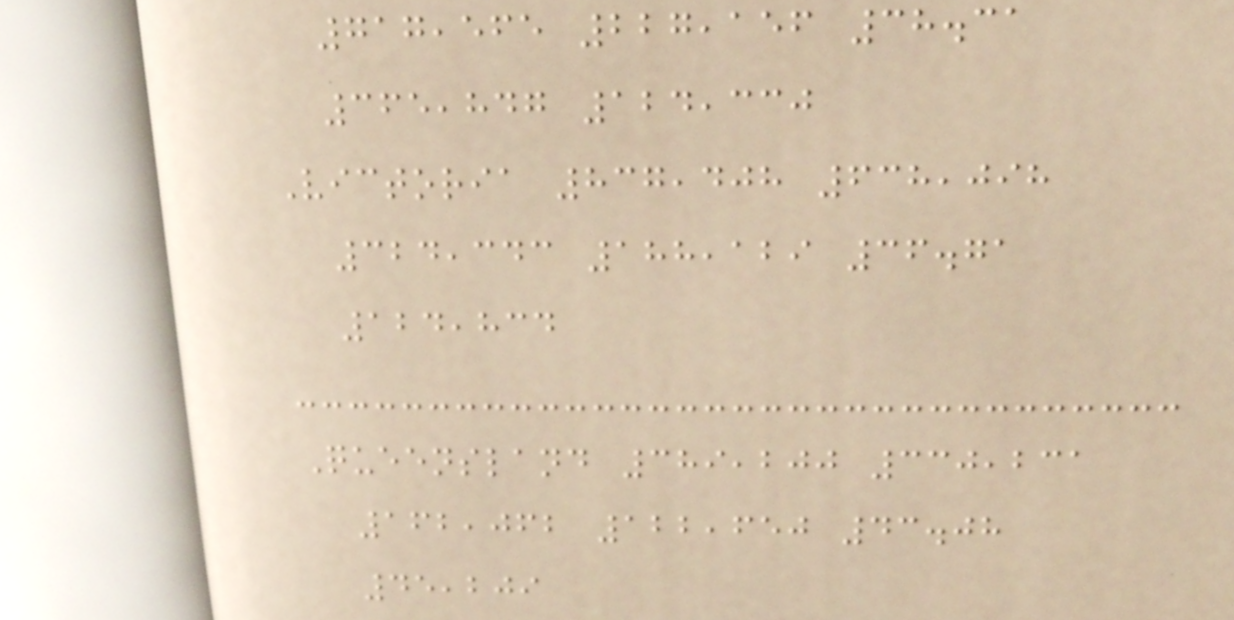717,565 227,156 38.31
365,847 124,330
Victoria 837,408 638,098
324,343 188,129 36.71
124,834
Queensland 389,200 330,231
162,062 122,650 43.08
45,209
